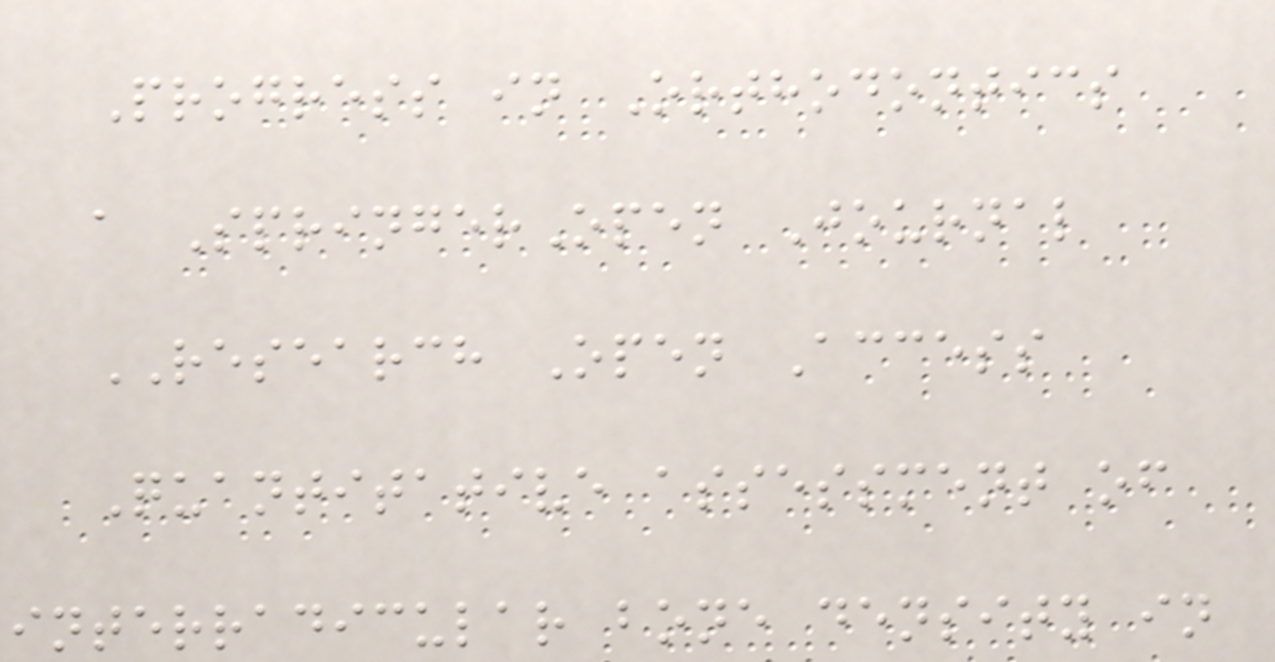Progress in Orthodontics
a SpringerOpen Journal
RESEARCH Open Access
Quantitative assessment of
interradicular bone density in
